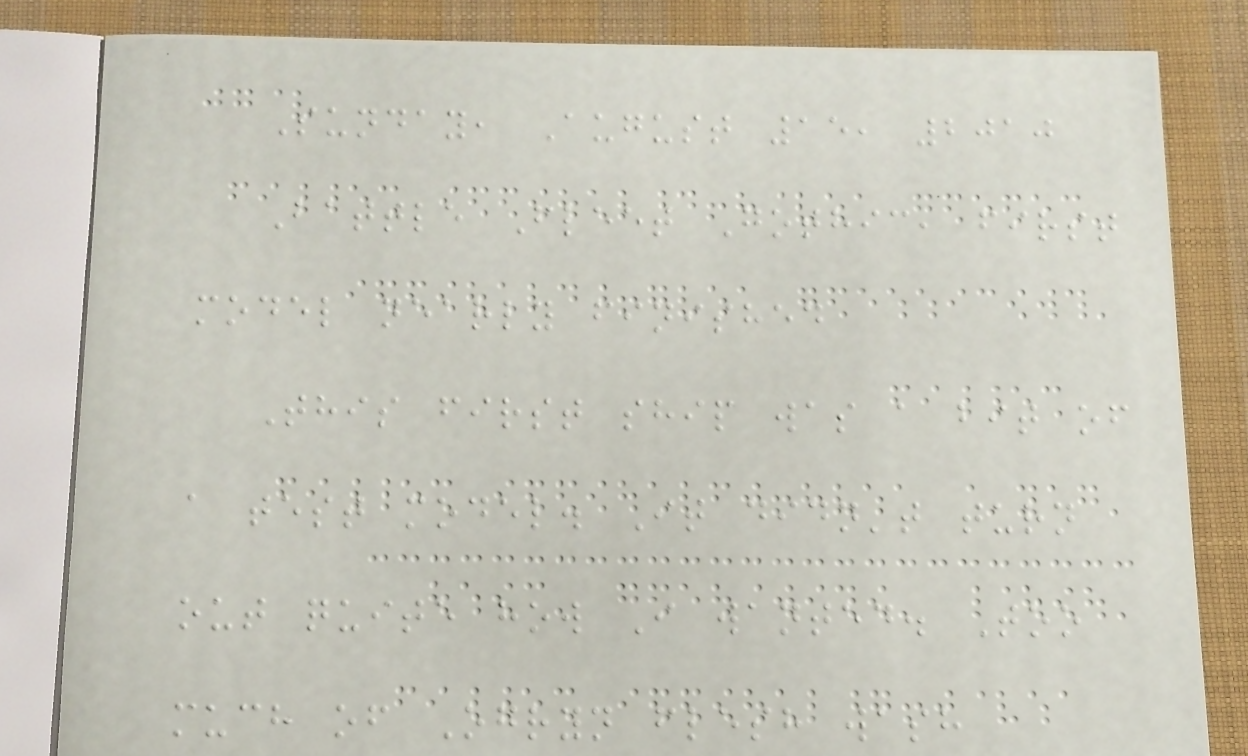Sunday, August 15, 2010
Battle Fleet Gothic, first
model nearly finished
This first ship was a bit of
a test model. It didn't turn
out quite how I wanted. Too
much of Ogryn flesh wash
